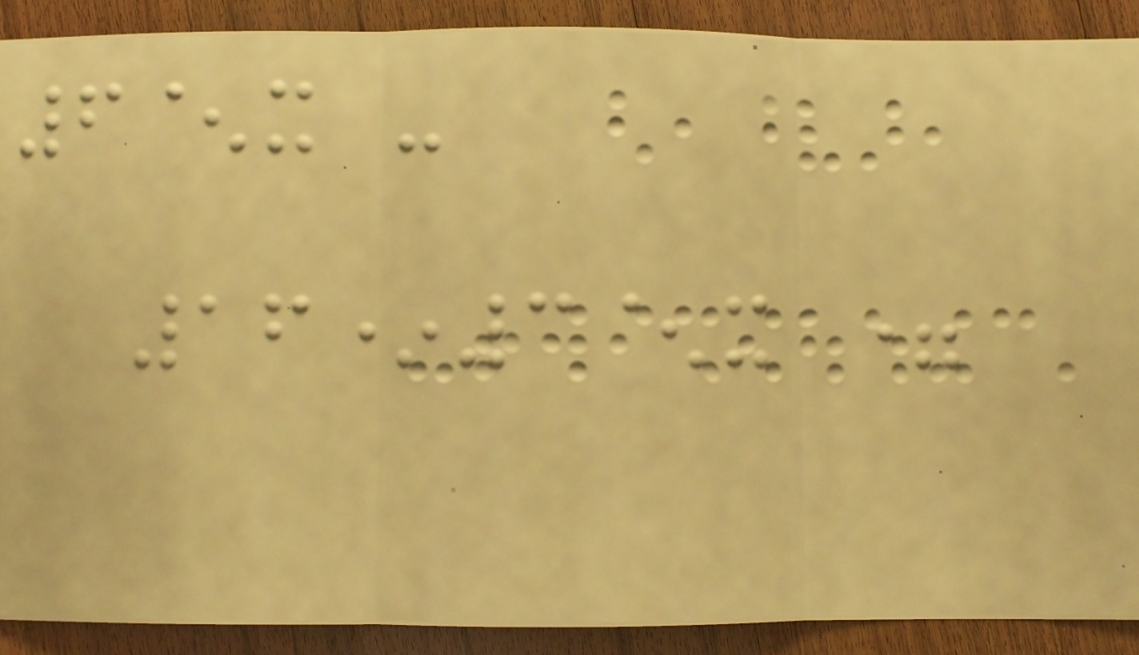6^x -
16*3^x =
